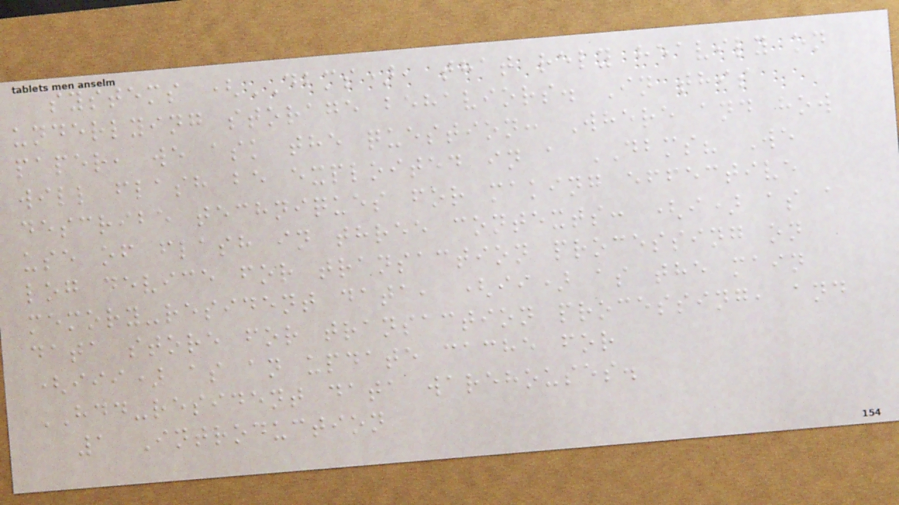systems (DBMS), that rely heavily on
underlying storage behaviors. In this
paper, we ask the question: Where and how
will flash be exploited in a DBMS? We
describe techniques for making effective
use of flash in three contexts: (i) as a
log device for transaction processing on
memory-resident data, (ii) as the main
data store for transaction processing, and
(iii) as an update cache for
HDD-resident data warehouses.
1 Introduction
